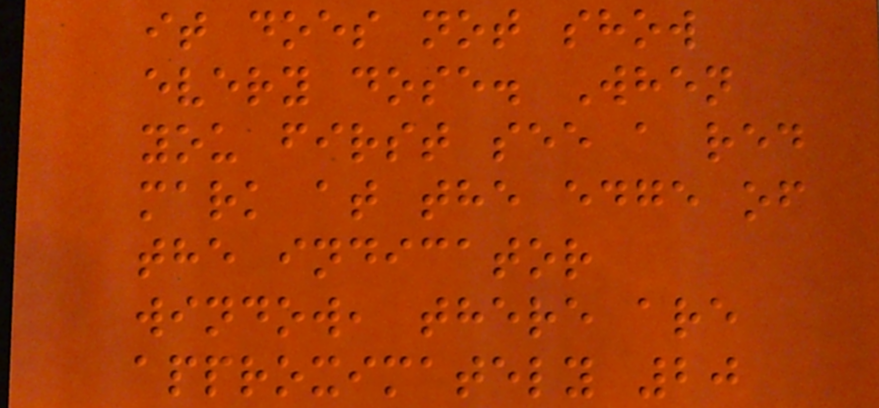it does not show
every dose. When
you first see a red
mark at the edge of
the indicator
window, there are
approximately 20
